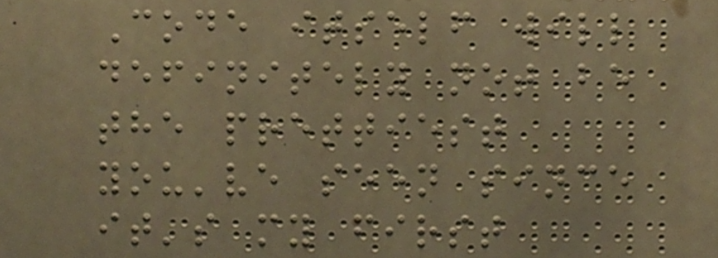Code itself will
definitely not be
the prettiest
you've seen since
it's my first
